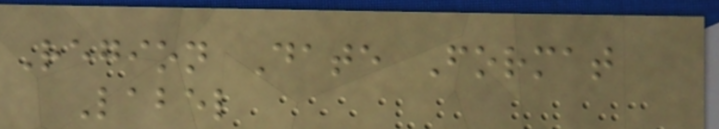Region Date Format
Label
